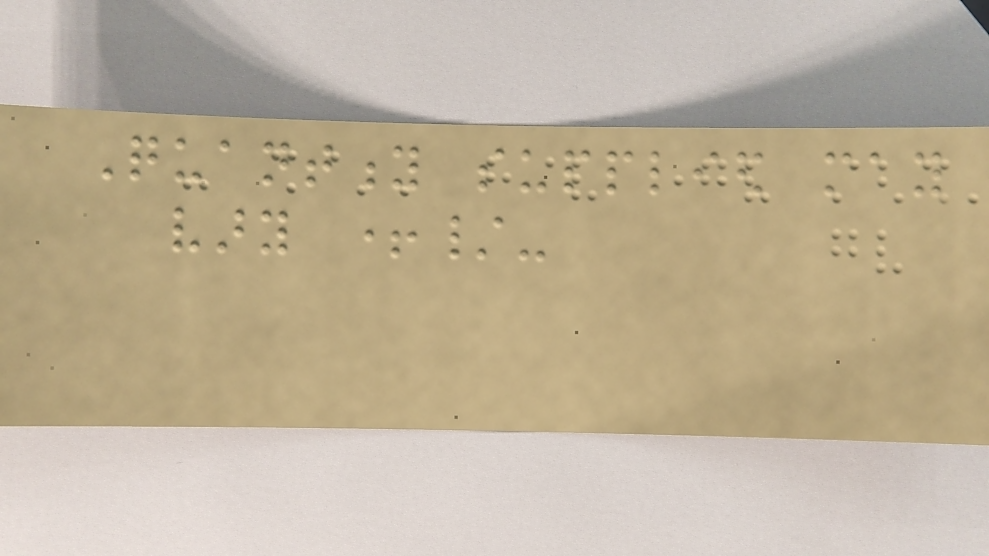Quantity supplied may
vary +/-
